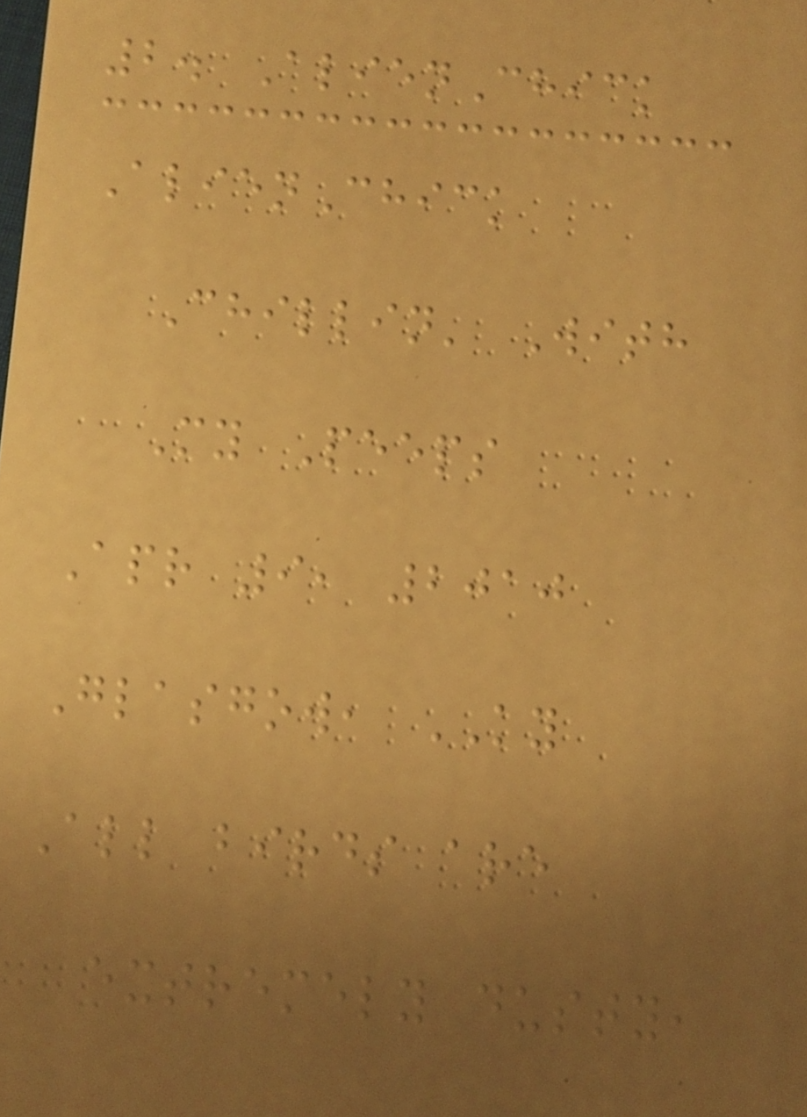2. AlienChick
AlienChick
Chillin' With
My Peeps
Apr 9, 2010
Glasgow, KY
All birds are
extremely dusty,
